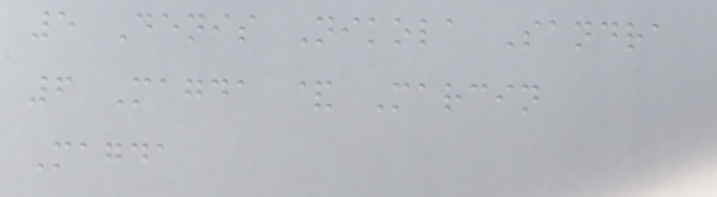5 Denis Nikola Sandra
6 Magda & Marcin
Magda
